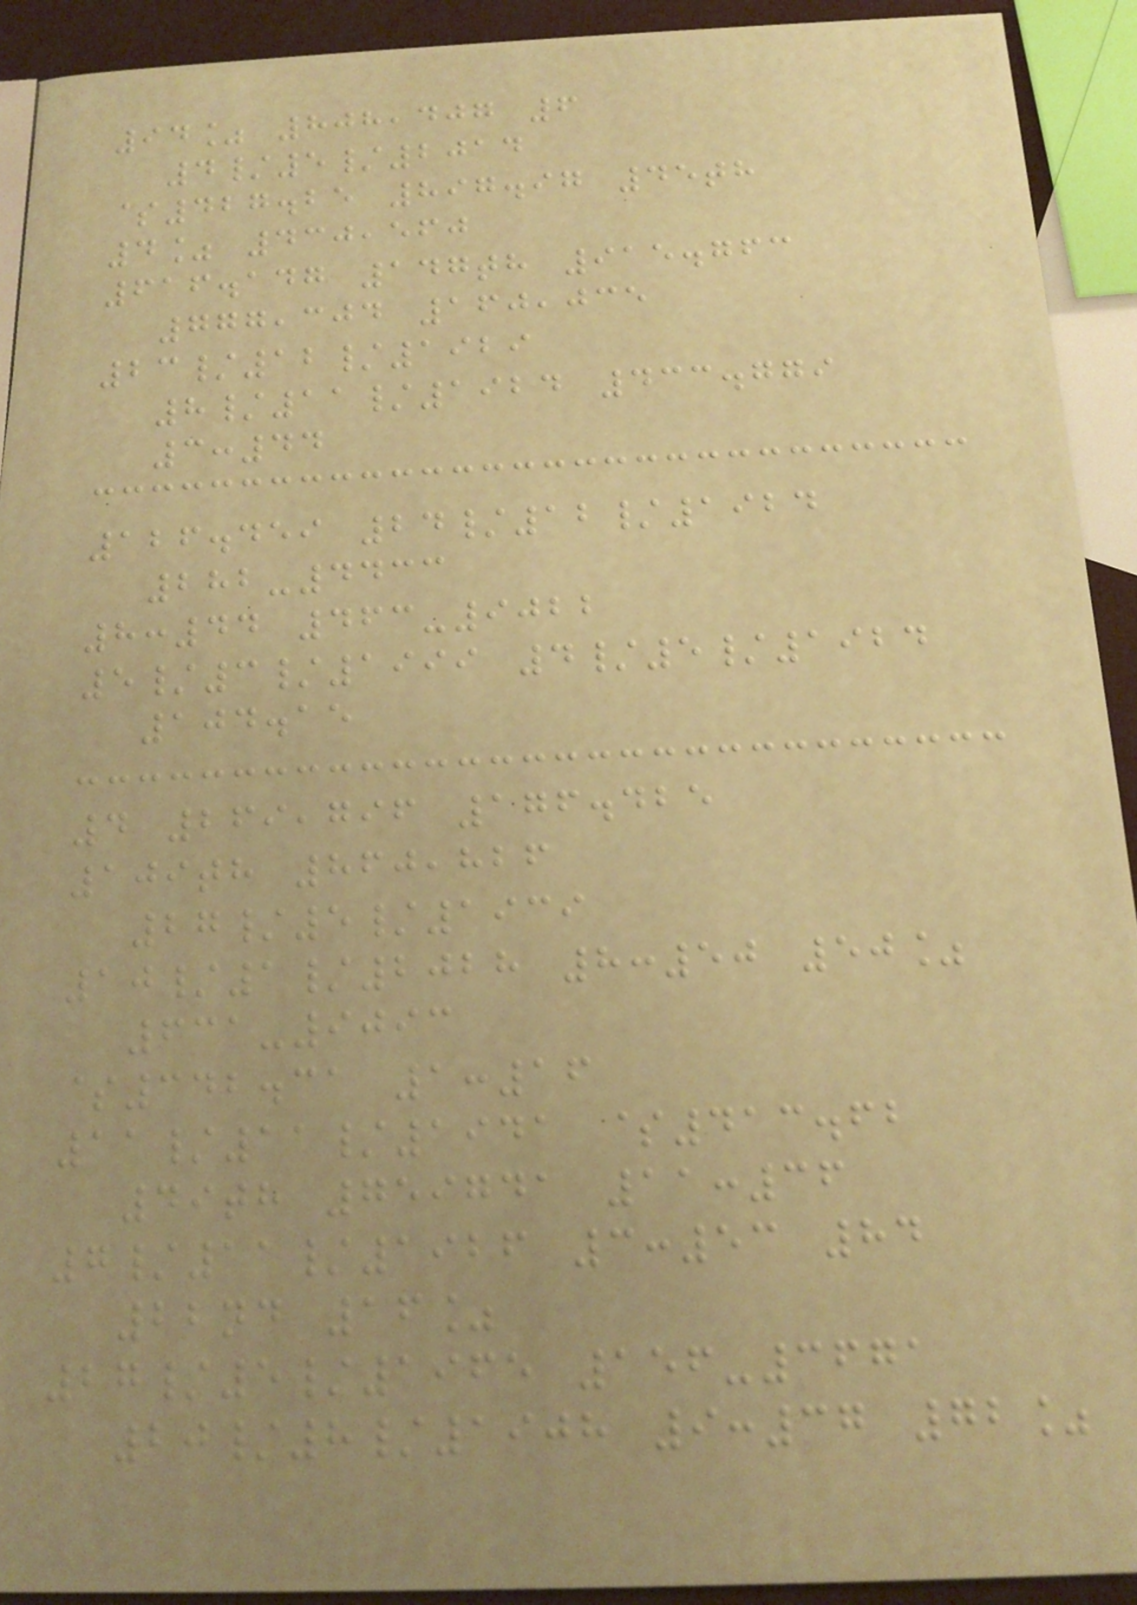94% 808,407 6
4/5/2014
$427.25 897.97 45th
4% 430,560
616.147 147th 915.763
777,304 160,035
23/12/1929
8/11/1924 433.779
3:44
126.459 24/12/1924
282-4433
8:44 463-9022
5/3/1999 4/5/1924
104.15
4 269,796 176.425
109th 860,826
27/5/1939
10/1/2028 8:50 50%
631-9093
$342.31 1:16
11/11/1941 $413.62
49th 759741 11:36
7/11/1926 3:53 84
22nd 16%
27/5/1965 156-3671
20/8/1908 9:37 72%
